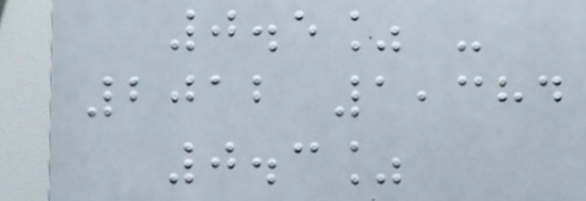0.5% -
2012 1,384
0.3%
